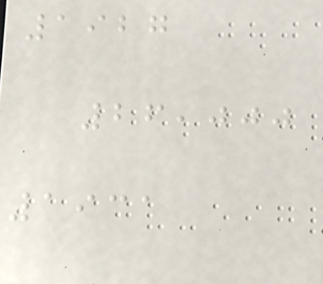1927
26,000
1931
